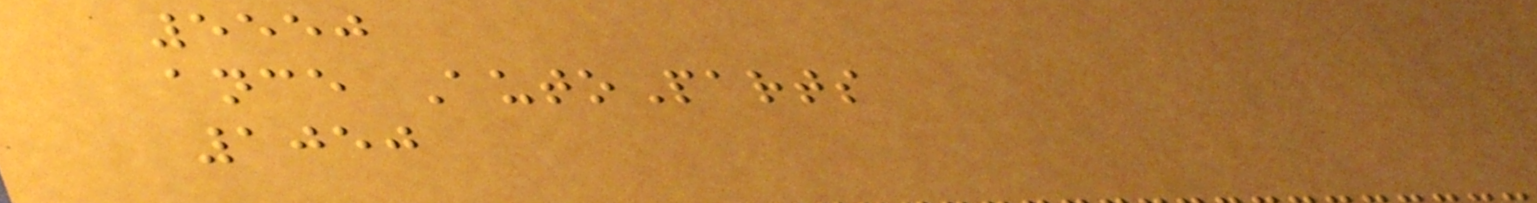5550
ance AutoParts
1050
